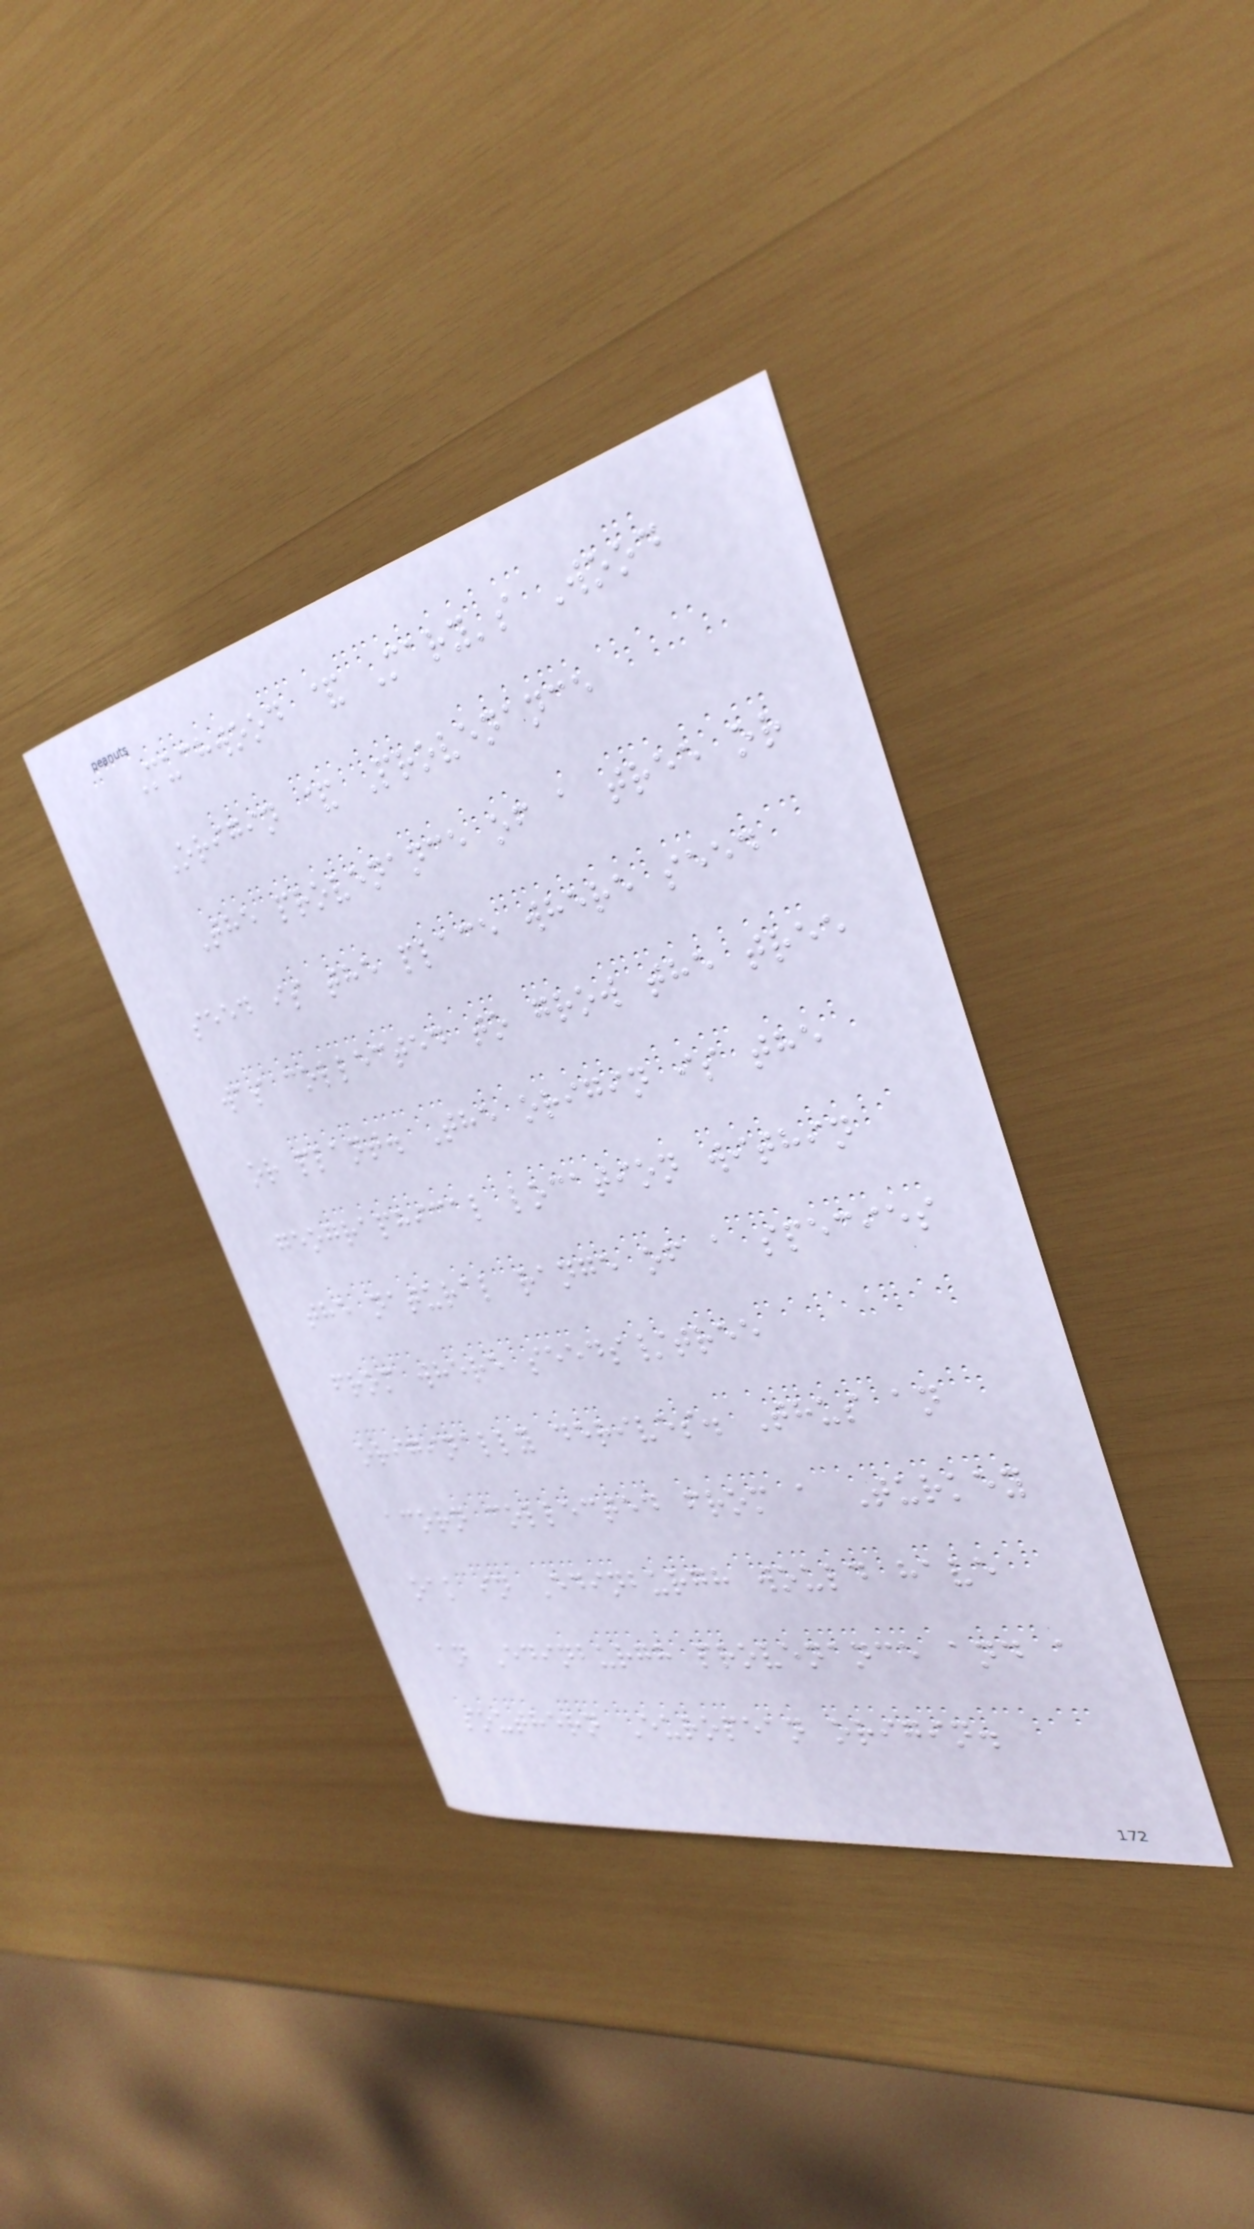Muchwood & Mary's Wood
Origin & Provenance
The provenance of a tree or
seed is the place where seed
was collected to grow the tree
or plant. The origin is the
geographical location within
the natural range of a species
from where seeds/tree
originally derives. Thus an
acorn collected from a Turkey
oak in Edinburgh would have
an Edinburgh provenance and a
southern European origin.
